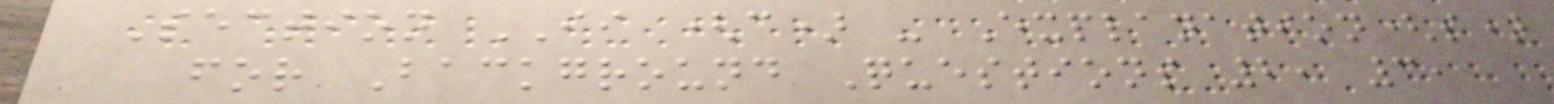Section II (c) - Explanation(s)
for Background Questions 2, 3,
